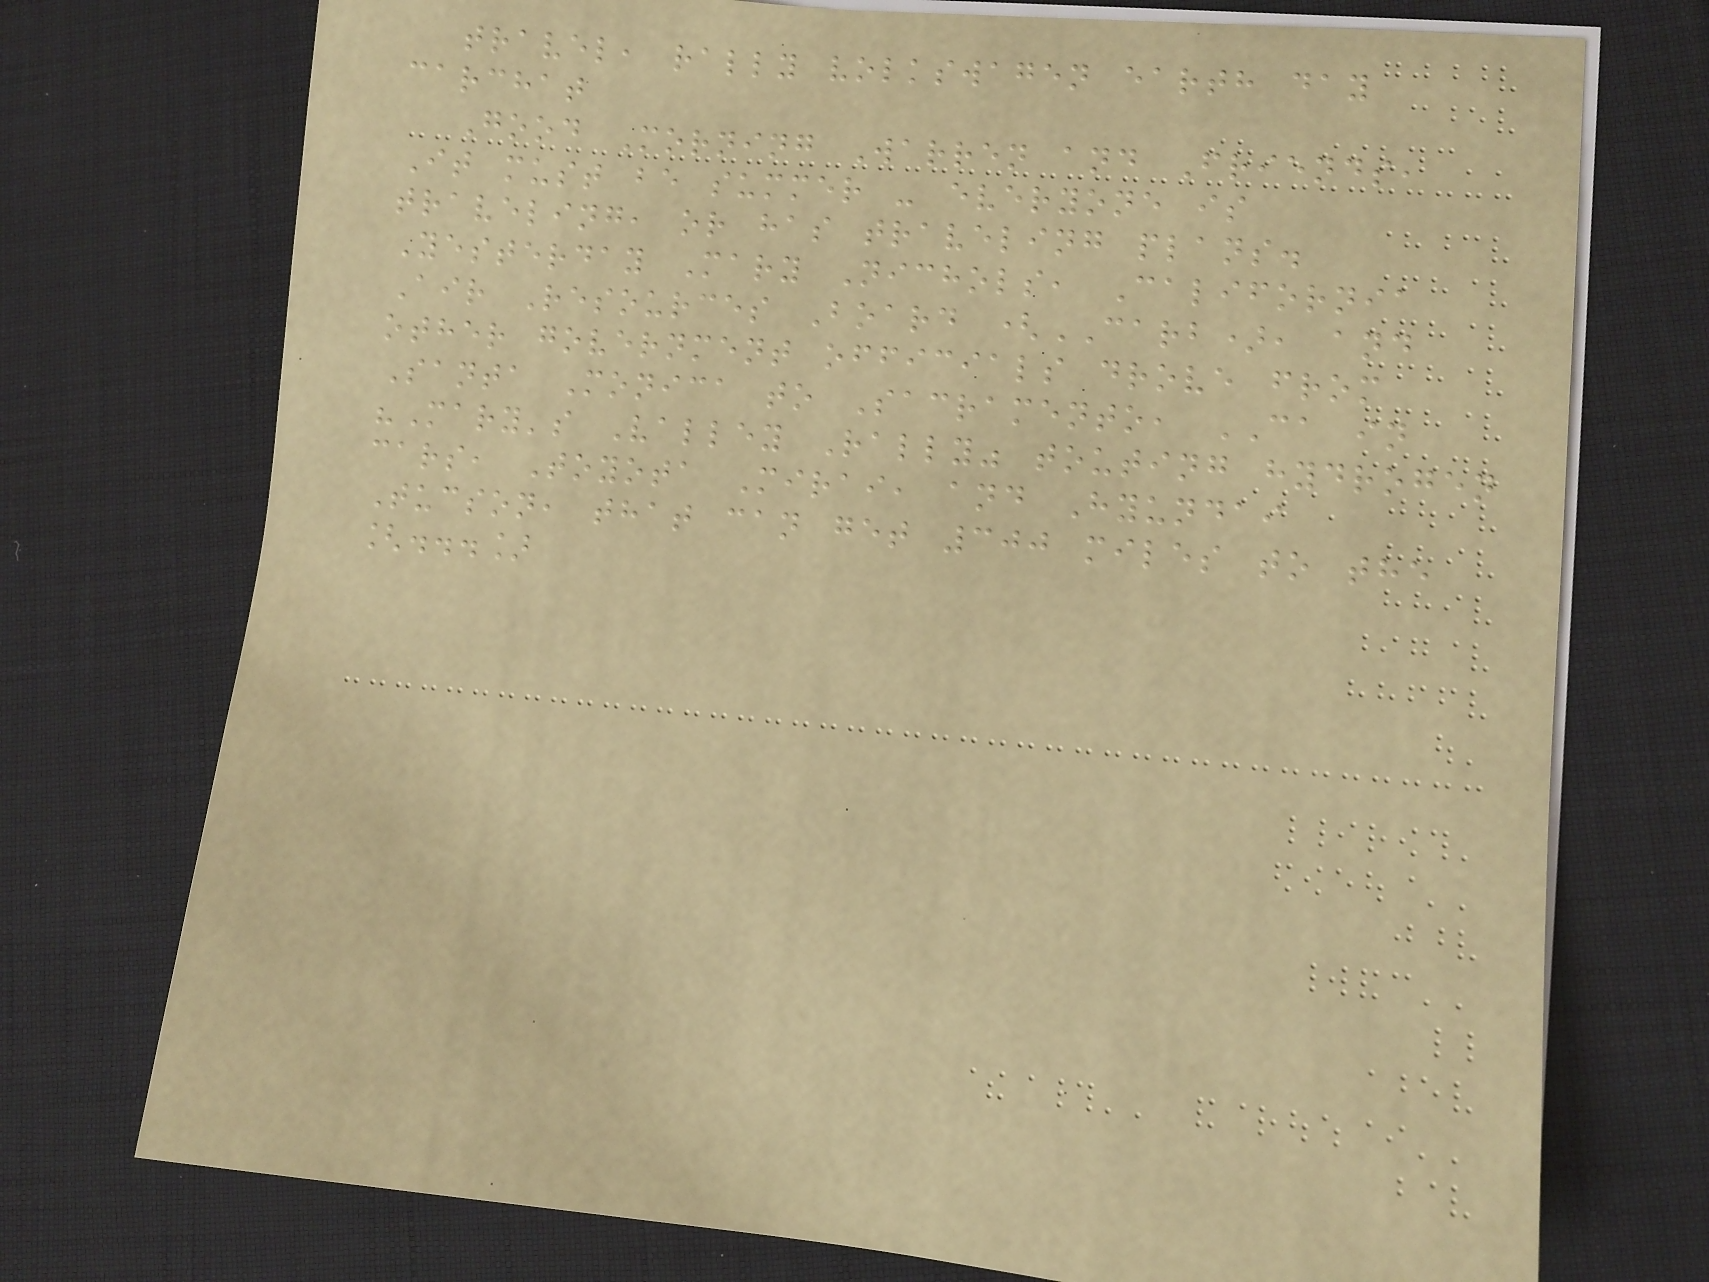travel, rally volkswagen earth day
carchat
Good Morning Warren and Friends,
It must be summer - everyone is
traveling, or has traveling plans.
Yesterday Mary Nichols, California
Air Resources Board (CARB), and
other government officials drove from
Santa Monica to Sacramento, CA in
"Mary's Valley Rally" touting hydrogen
cars, Toyota Mirai, and Hyundai
Tucson, that can get 300 miles to the
[...]
